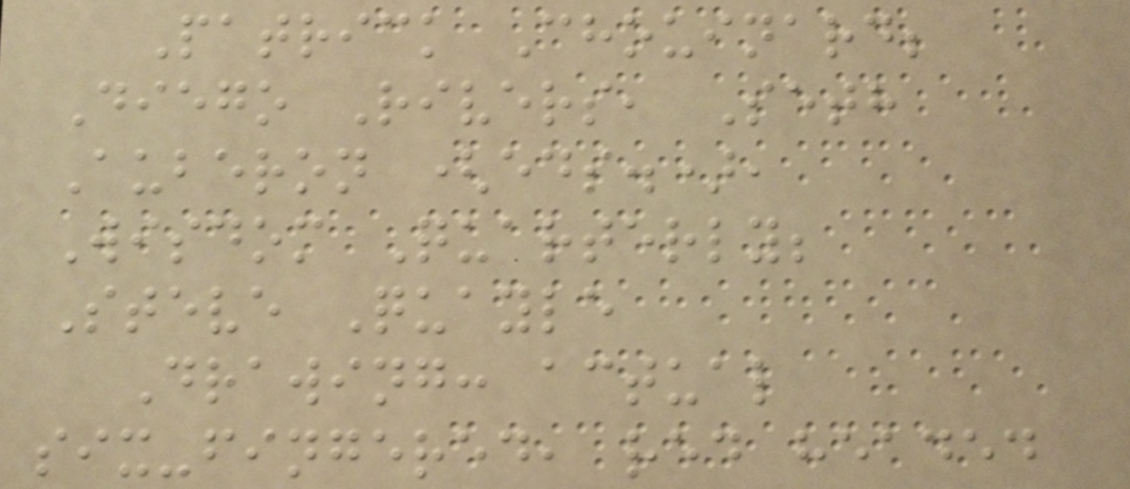Patrick Chouinard;
Diego Rivers, Seth
Auberon (eds.),
Wisdom Quarterly;
Steve Quayle
Drawing: actual
six-fingered, red headed
